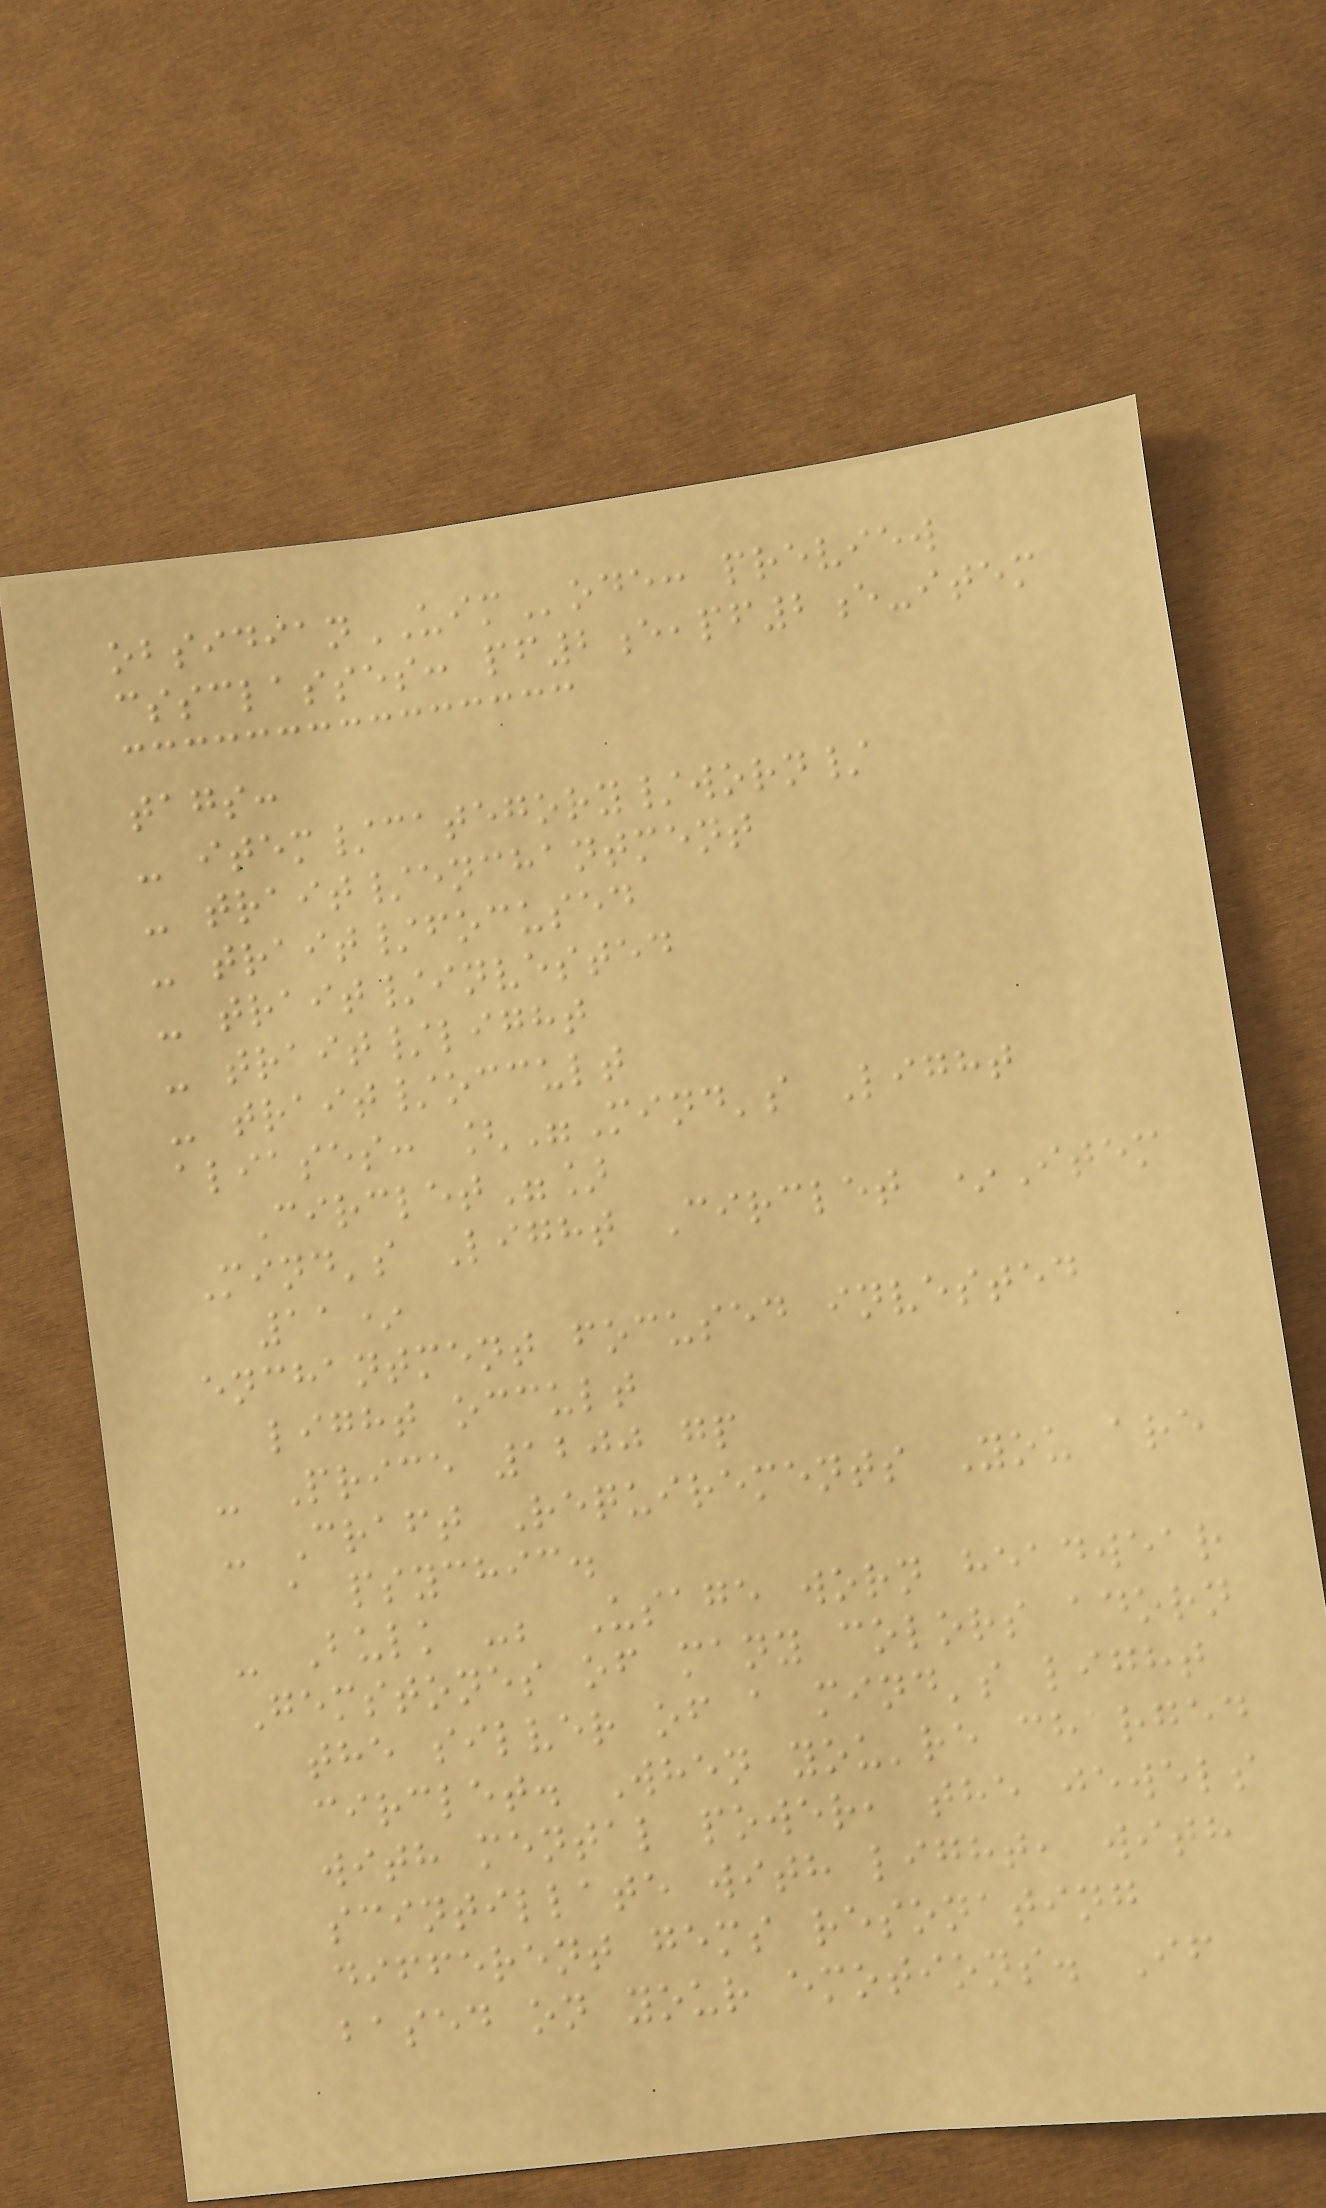obsidianUIMode: preview
cssclasses: pf2e,pf2e-item
tags:
- item/category/worn/
- trait/enchantment
- trait/focused
- trait/invested
- trait/light
- trait/occult
aliases: ["Mind's Light
Circlet"]
Mind's Light Circlet *Item
11*
enchantment focused invested
light occult
- Price 1200 gp
- Craft Requirements You are
a psychic.
- Bulk -; Usage worn headwear
Gemstones of many colors adorn
the silver of a mind's light
circlet. When you're charged
with mental power, the jewels
scintillate with light, with
different gems resonating
based on your emotions. If
